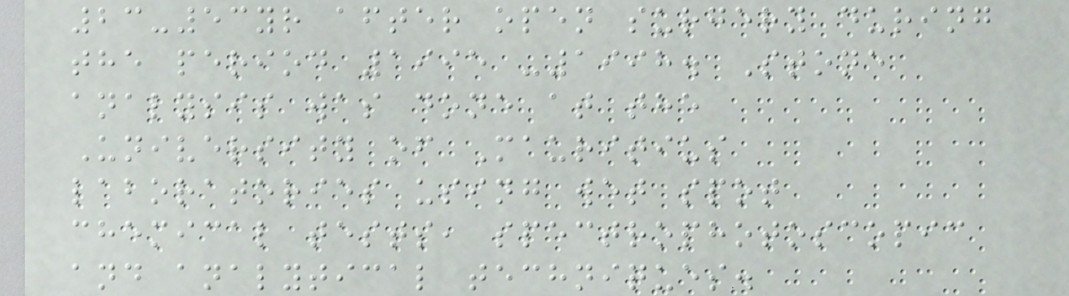23-53yr after open surgery during
the period 1995 -1998. Stone
analysis was done at the
University of Mauritius
laboratories using wet spot
chemical tests, spectrophotoscopic
and analytical techniques.
